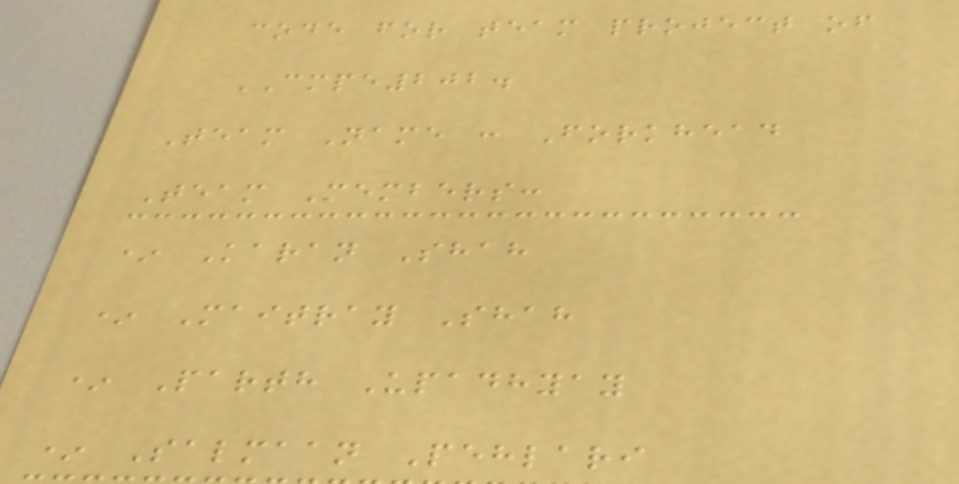code for team project of
CMPE202.
Team Name : Forkhead
Team Members:
* Karan Shah
* Maitray Shah
* Parth Upadhyay
* Salmaan Pehlari
